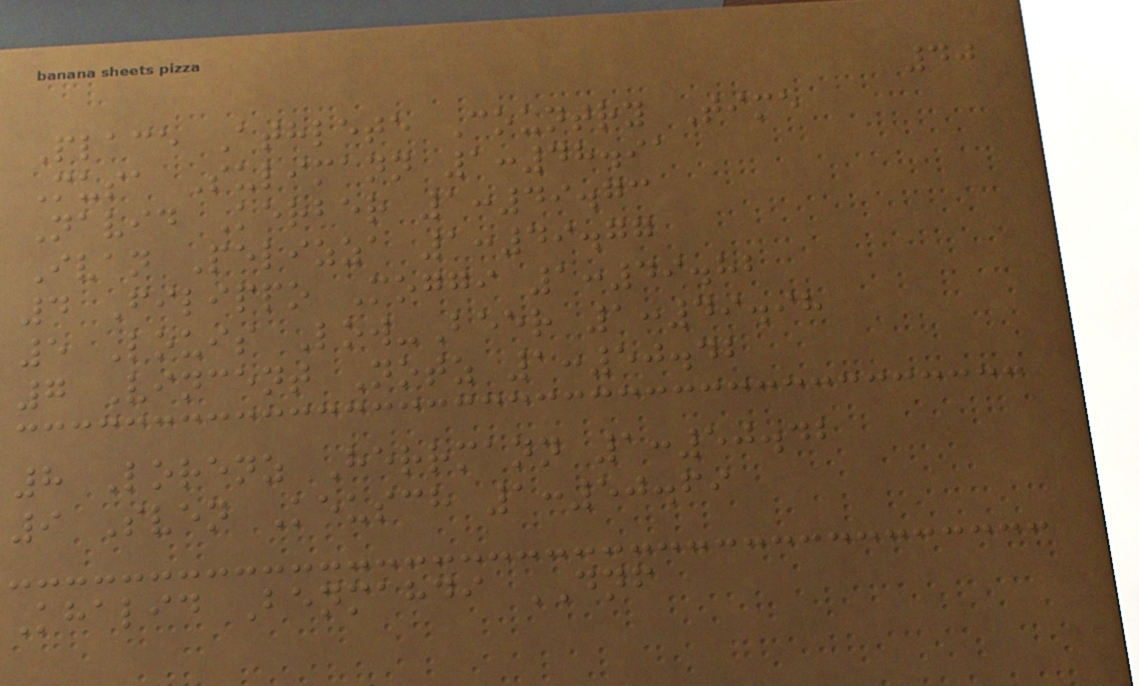40
Place Athlete Country Time
Musa Sulimann 1:48.91
Navid Kerber 1:49.73
Ivan Pelizza 1:49.77
4 Filippo Moggi 1:49.82
5 Louis Low-Beer 1:49.98
7 Vincent Notz 1:50.42
8 Lorenz Herrmann 1:50.42
9 Sven Keusch 1:50.69
Khalid Benmahdi DNF
